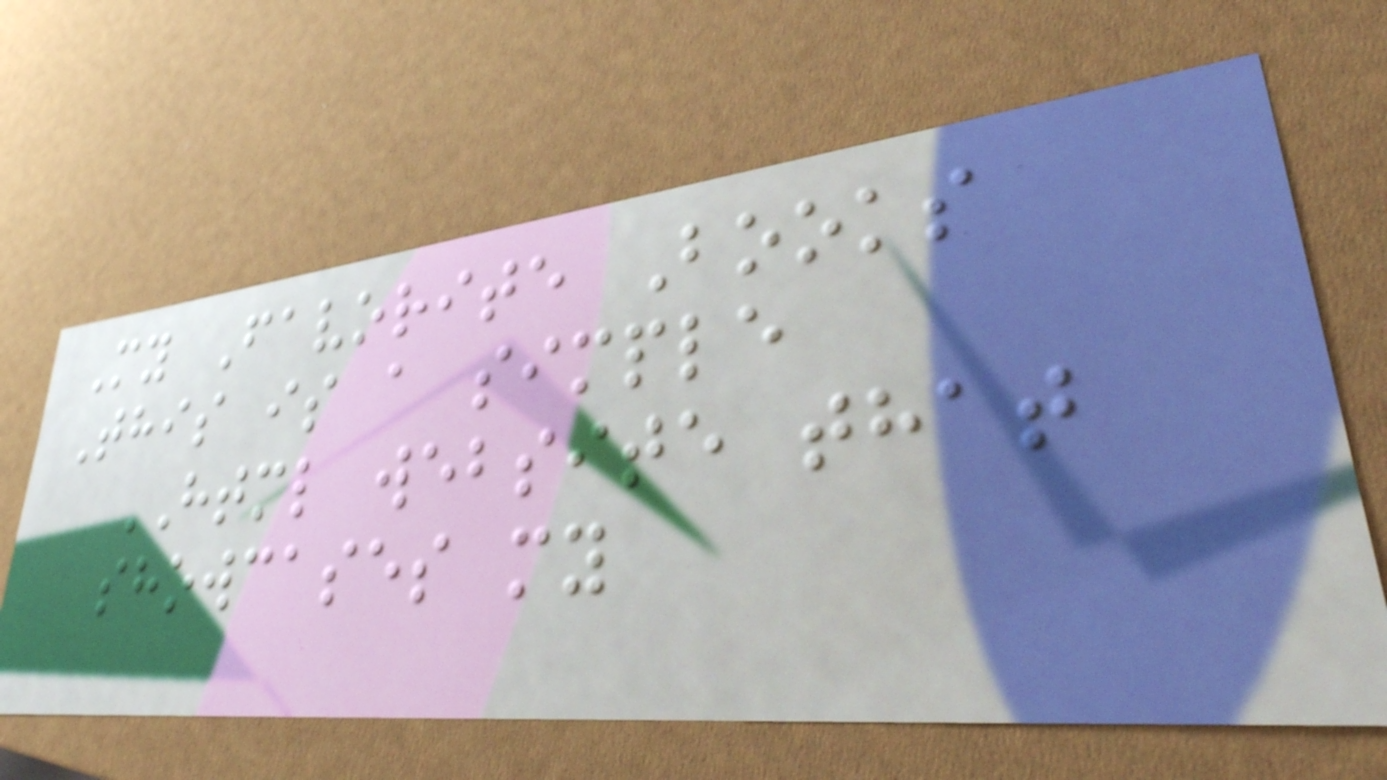My Favorite Books
This is a simple
HTML website that
showcases my
